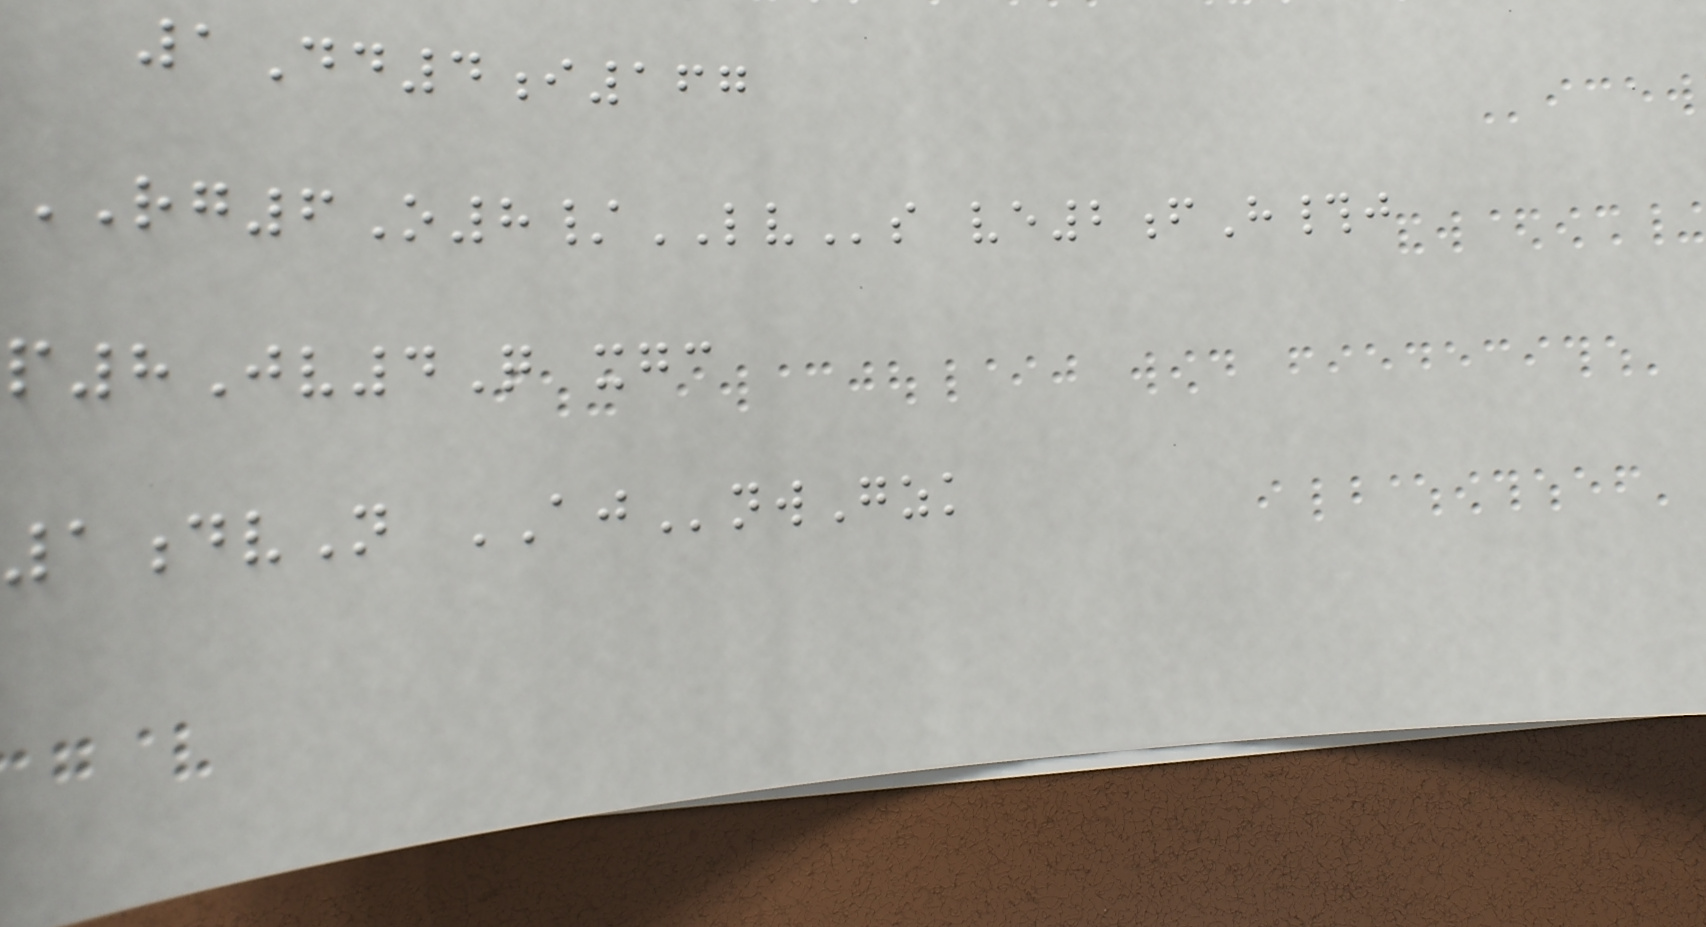1Dd4i167
RG6O8/LVs ve2fH#j
p8Jv4Q xgc
1dvN AJnwGzk
